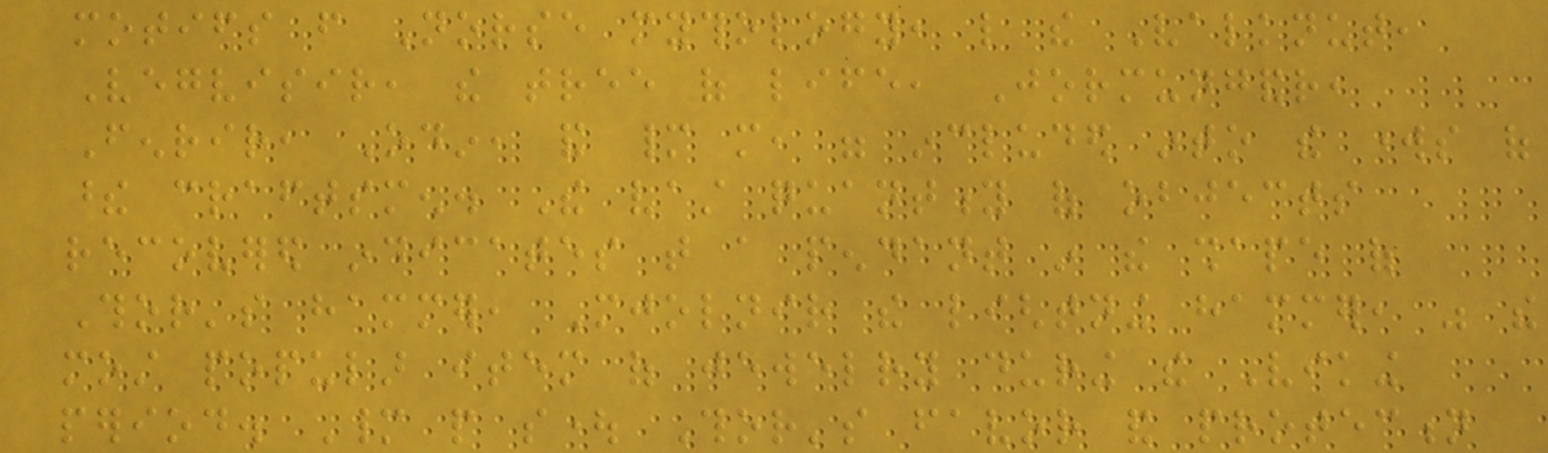motifs from Norse mythology, like the Valknut,
Vegvisir, the tree of life, Jormungandr,
Fenrir, Odin, and many more, were included into the works of
these craftsmen. The vast quantity of objects
recovered indicates that a pendant in the shape of
Thor's hammer, Mjolnir the lightning hammer, was the
most popular item of jewelry during the Viking
period. Many people sought Thor's favor and protection
